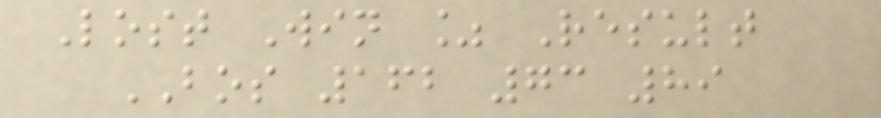Lost Win % Result
BOS 162 73 89
